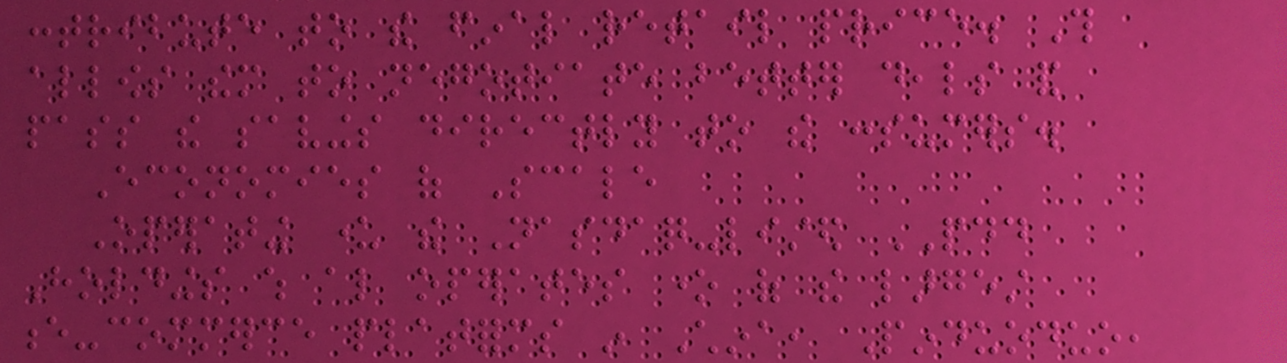contribute to the final retail price. This
allows them to negotiate better deals and
pass the savings directly to the consumers.
Economies of Scale
Operating under the Nasdaq-listed PDD
Holdings which also operates one of the largest
e-commerce platforms in China, Pinduoduo,
